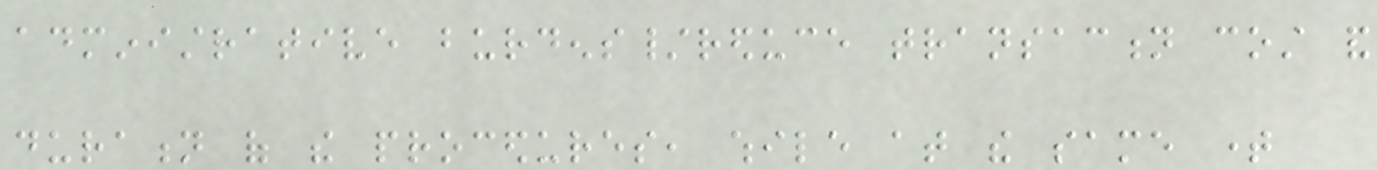administrative burdens/reduce transaction cost and
duration of the procedures, while at the same time
